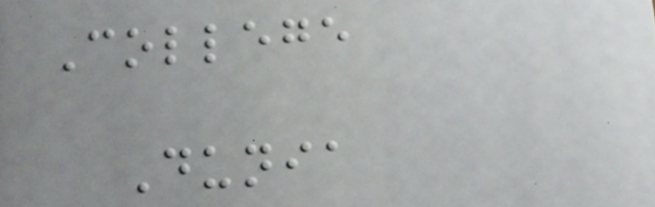College
Dunia
